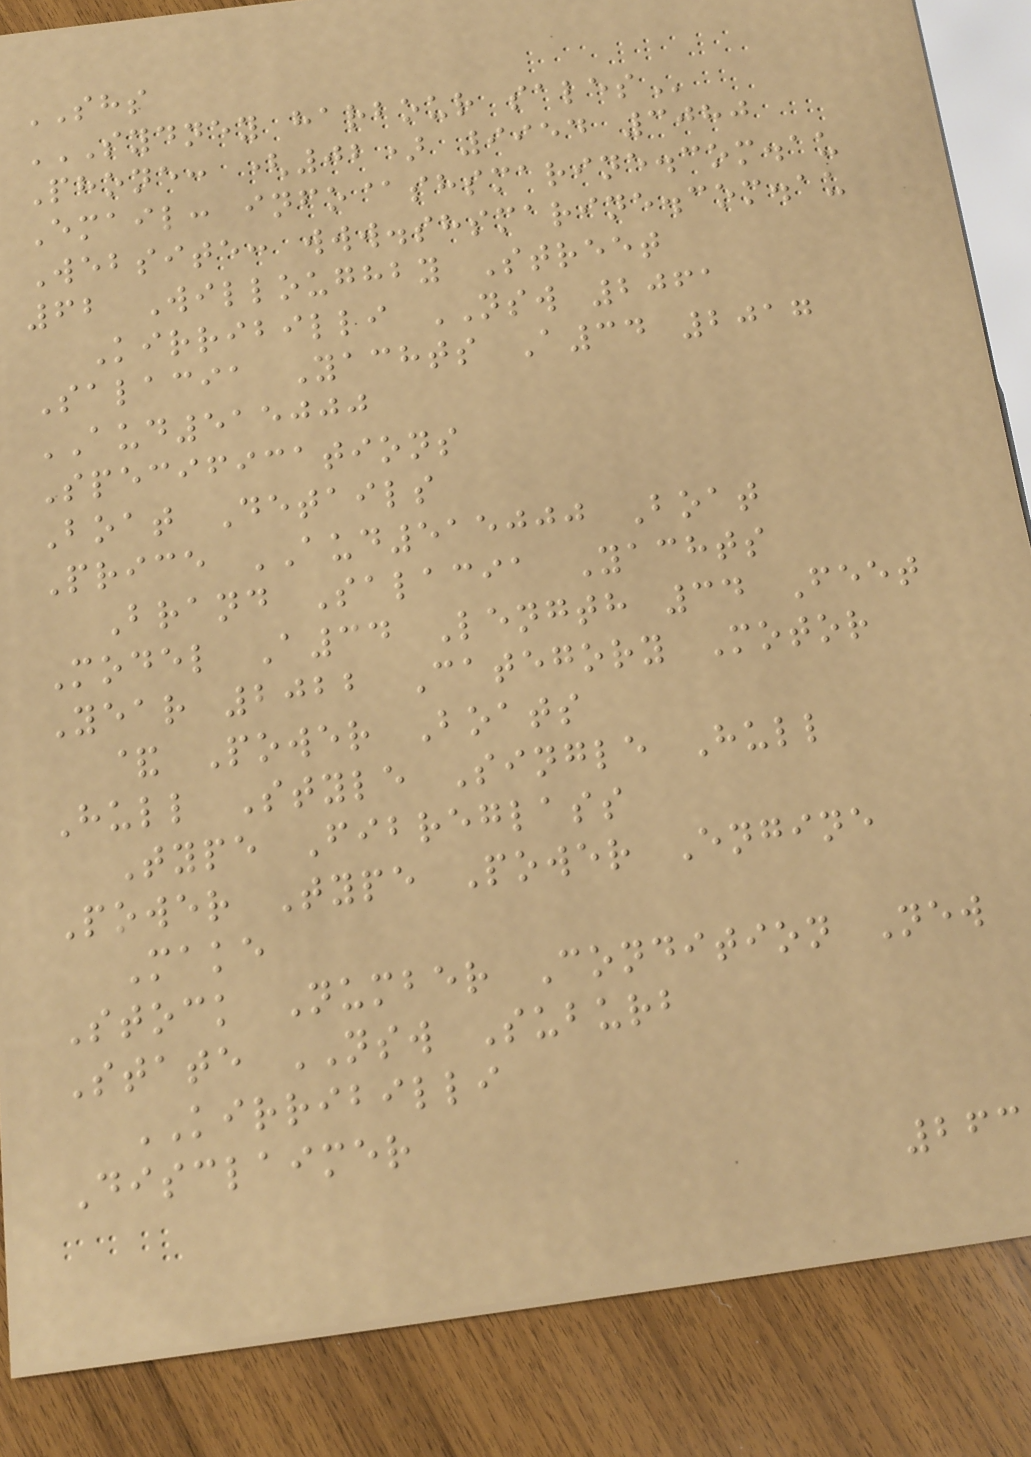SHS
SYDNEY HARBOUR SALES
Phone: (02) 9954 3080
Email: info@shsmarine.com.au
Website: www.shsmarine.com.au
62 Willoughby Street
Kirribilli NSW 2061
Salacia Yachts A34 2017
AUD515000
Specifications
Boat Details
Price AUD515000 Boat
Brand Salacia Yachts
Model A34 Length 34 Feet
Year 2022 Category Motor
& Power Boats
Hull Style Single Hull
Type Fibreglass
Power Type Power Engine
Make
Stock Number Condition New
State NSW Suburb
KIRRIBILLI
Disclaimer
263
